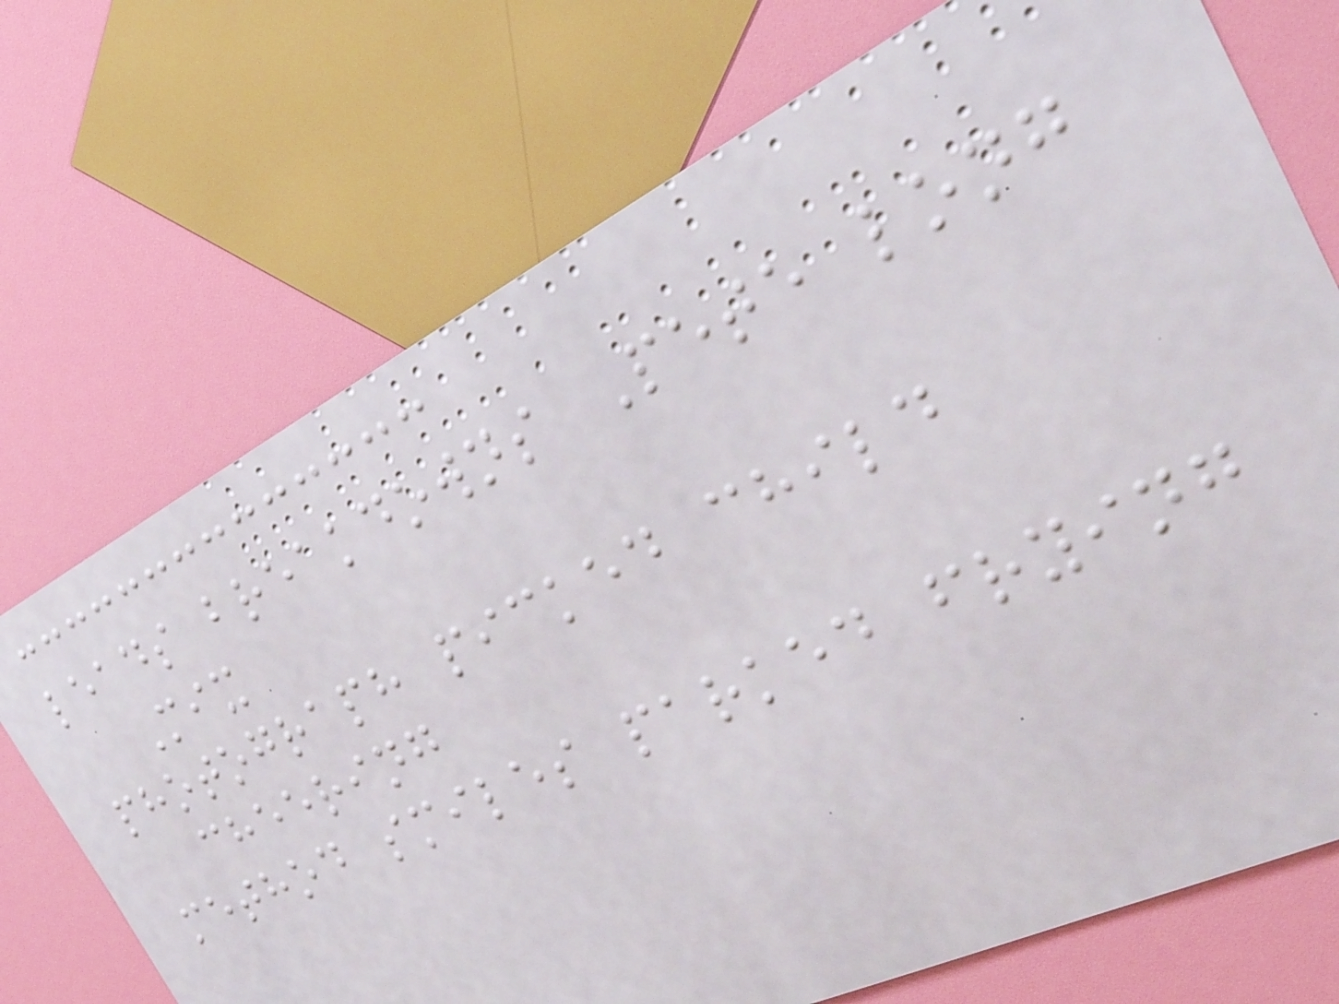leads breakdowns Pete long
Mix
photograph picked child
cheering
method smiles parked frying
